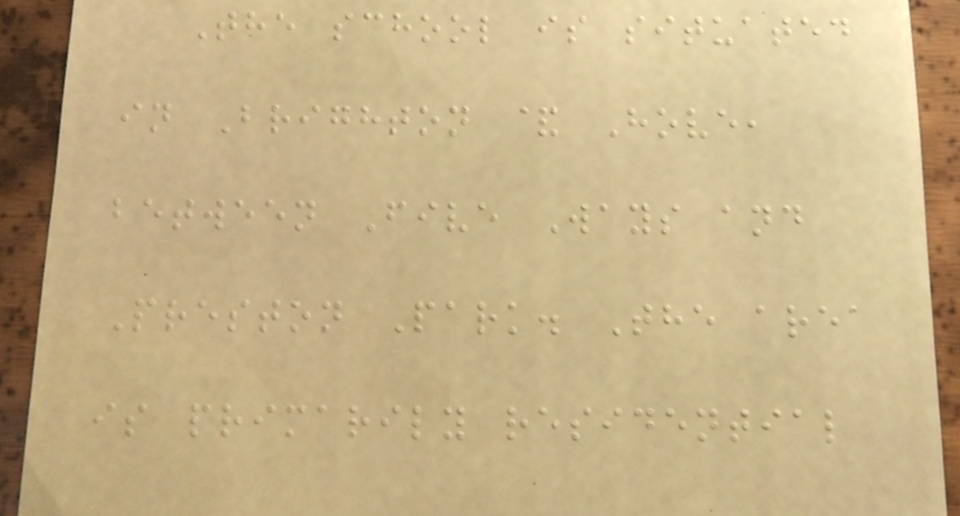The school is situated
in Brighton & Hove,
between Five Ways and
Preston Park. The area
is primarily residential
